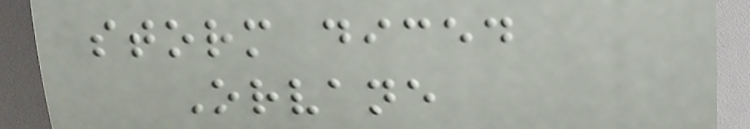storm diced
Orvane
